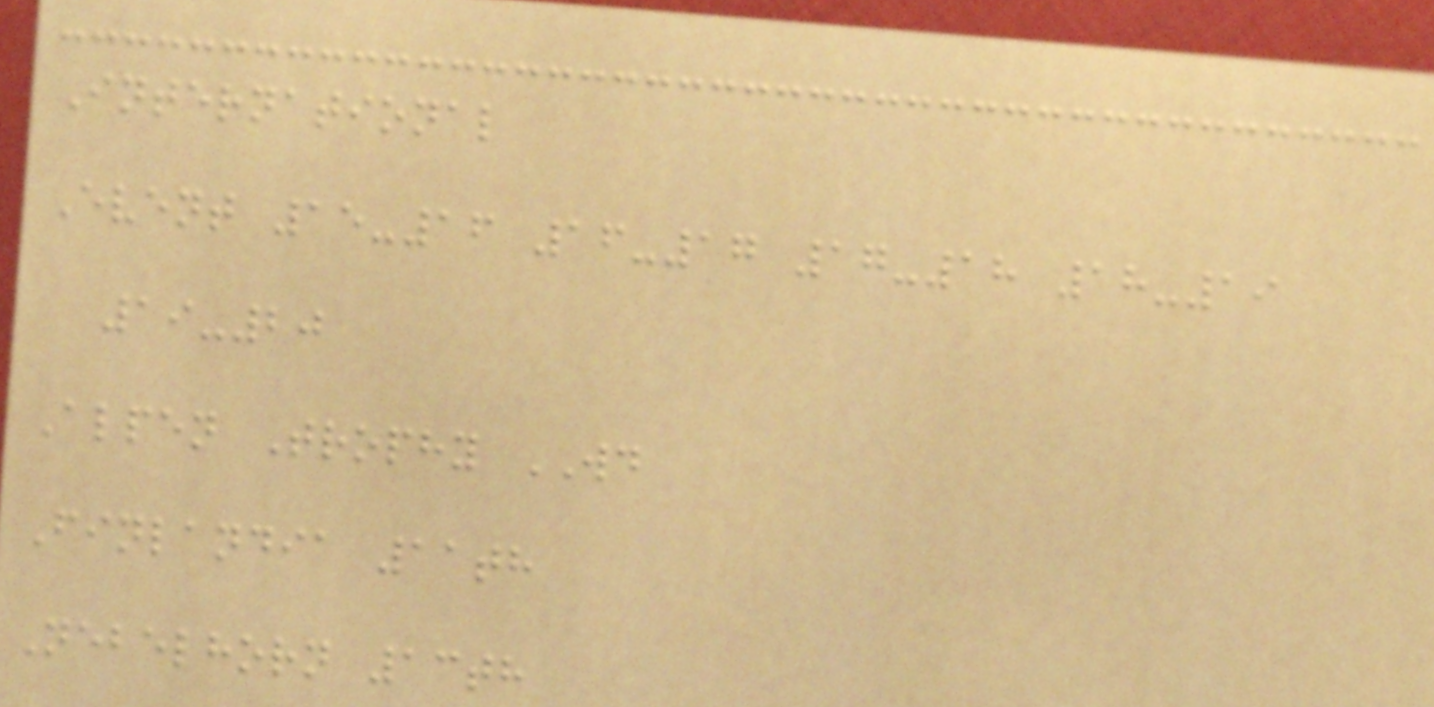International
Event 15-16 16-17 17-18 18-19
19-20
Alpen Trophy WD
Finlandia 11th
Nebelhorn 13th
